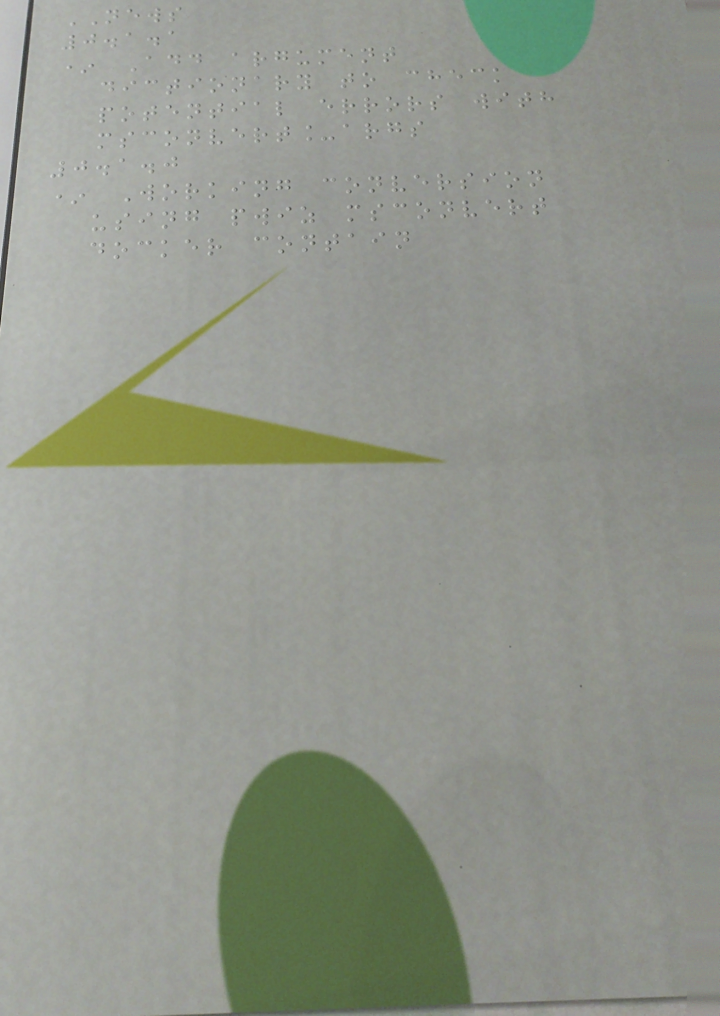NEWS
0.1.1
* Add argument
dictionary to check
potential errors with
msconvert_args
0.1.0
* Working conversion
using pwiz msconvert
docker contain
